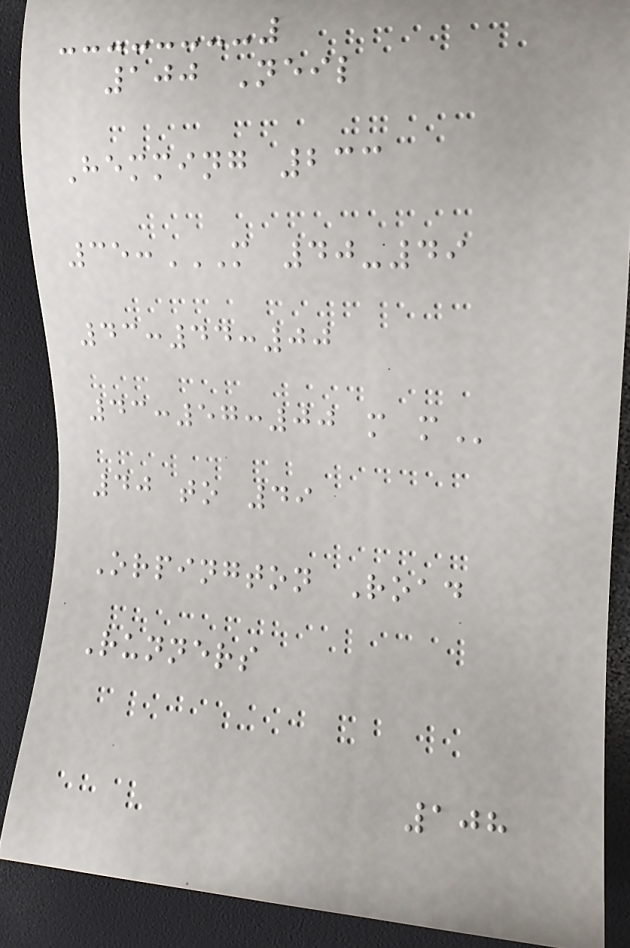100 Neil
Hemming 233
35:M 40-49
43:44:00
43:57:00 M M
40 to 49
Orpington Road
Runners
108
